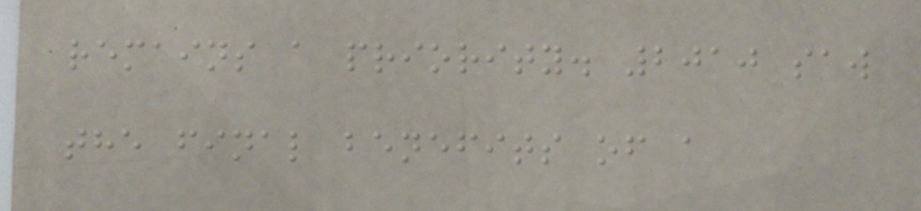remains a priority. 2010 saw
the final benefits of a
